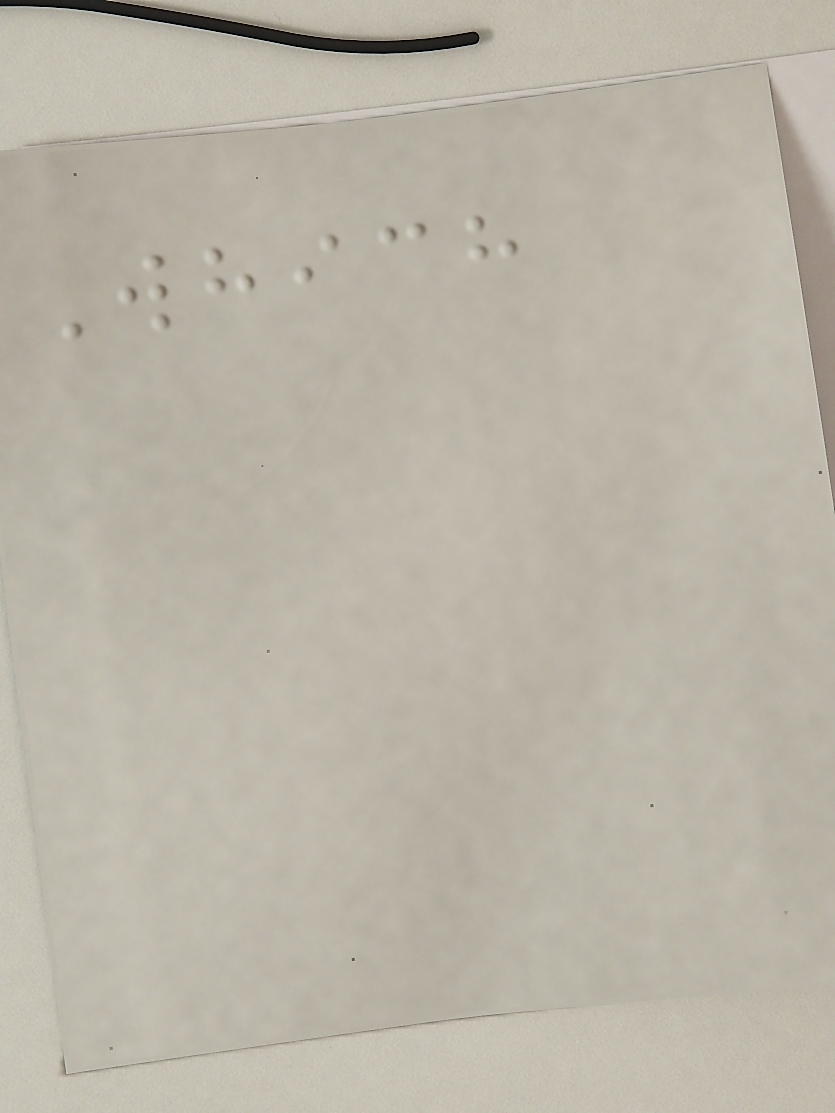Which
